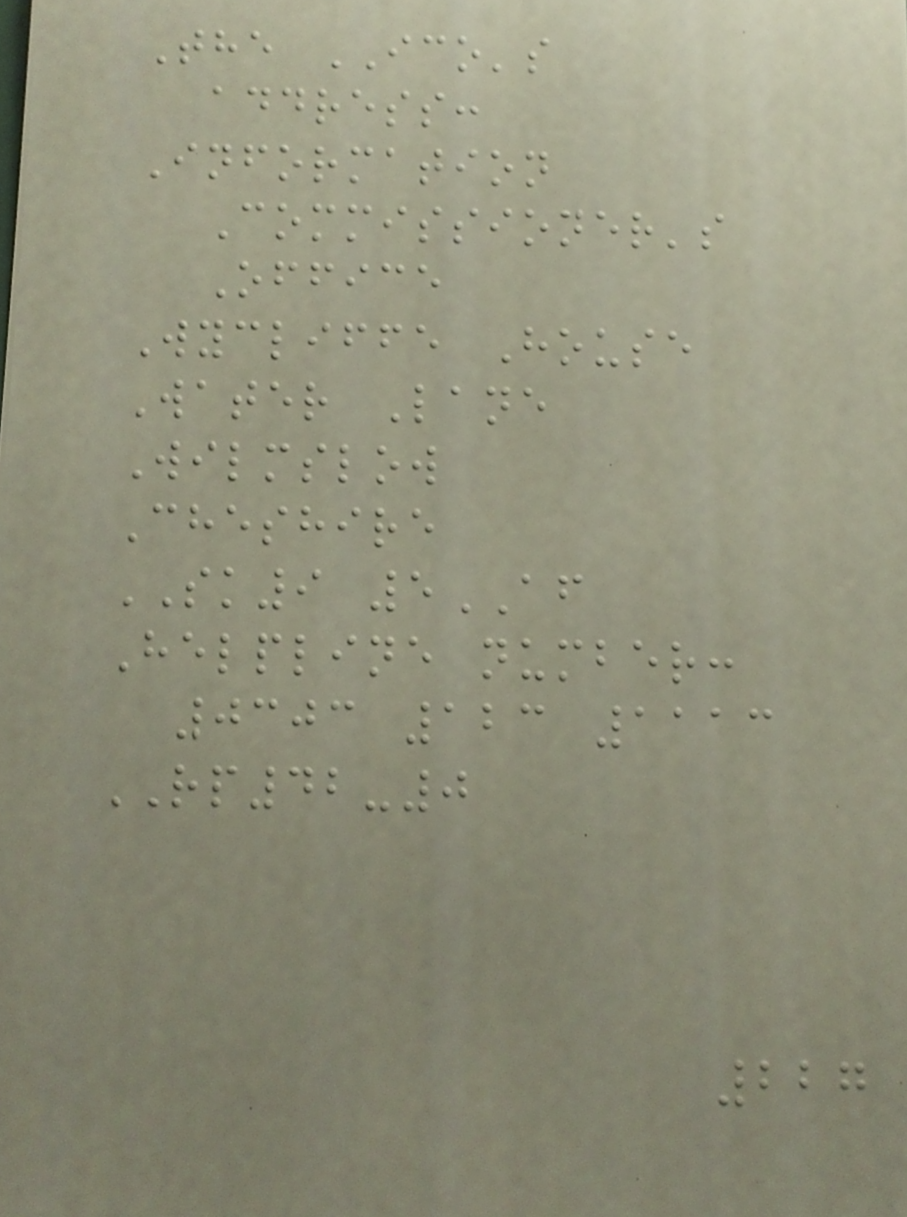The ICO's
address:
Information
Commissioner's
Office
Wycliffe House
Water Lane
Wilmslow
Cheshire
SK9 5AF
Helpline number:
0303 123 1113
RP42-0
227
